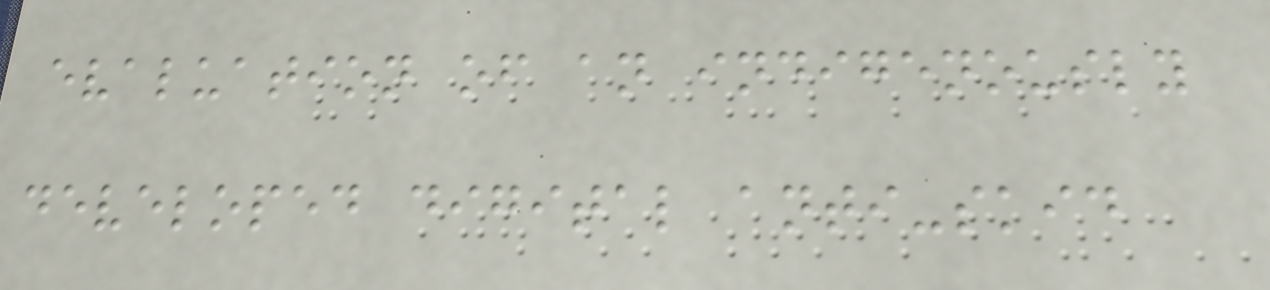evaluation of an indigenously
developed digital anti-skid
